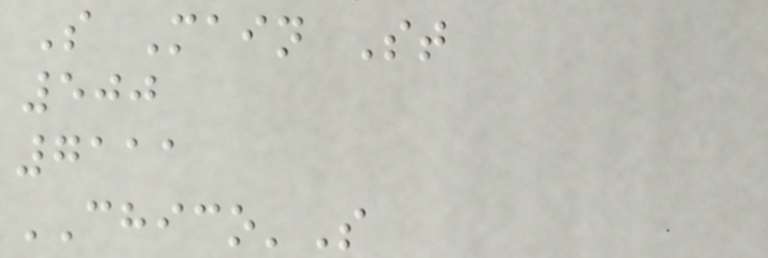S Main St
500
7111
CHICO'S
